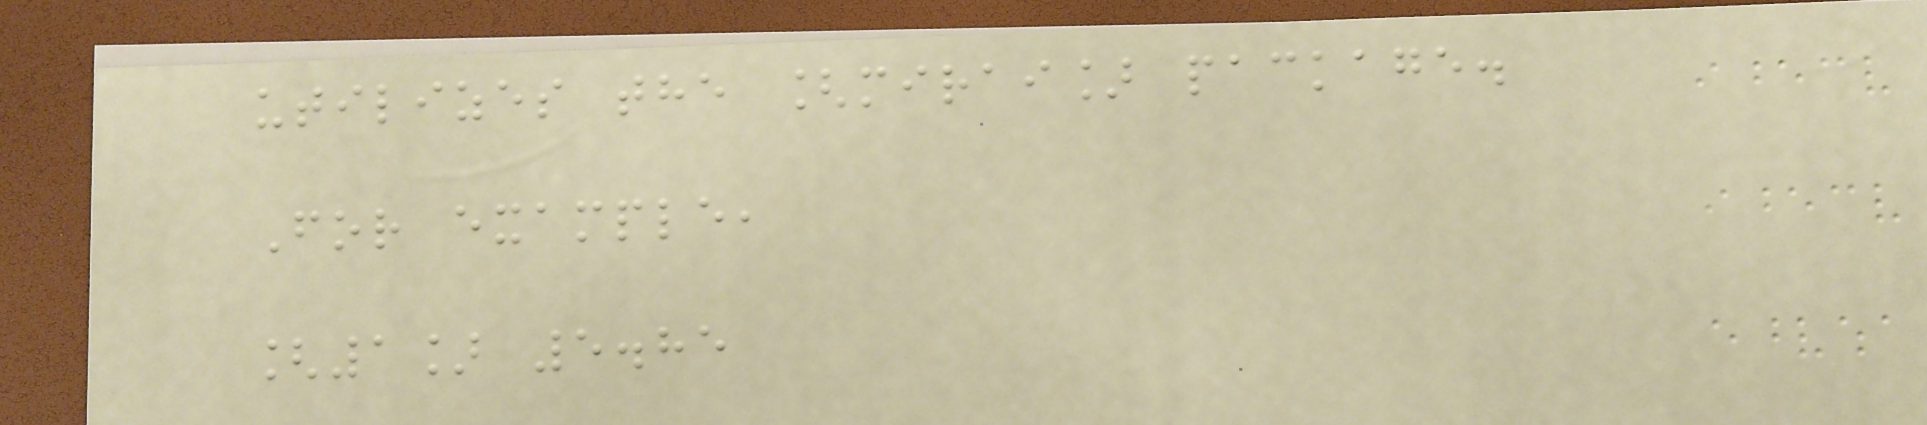utilizes the [mirai] package.
For example,
[1] 5.85
